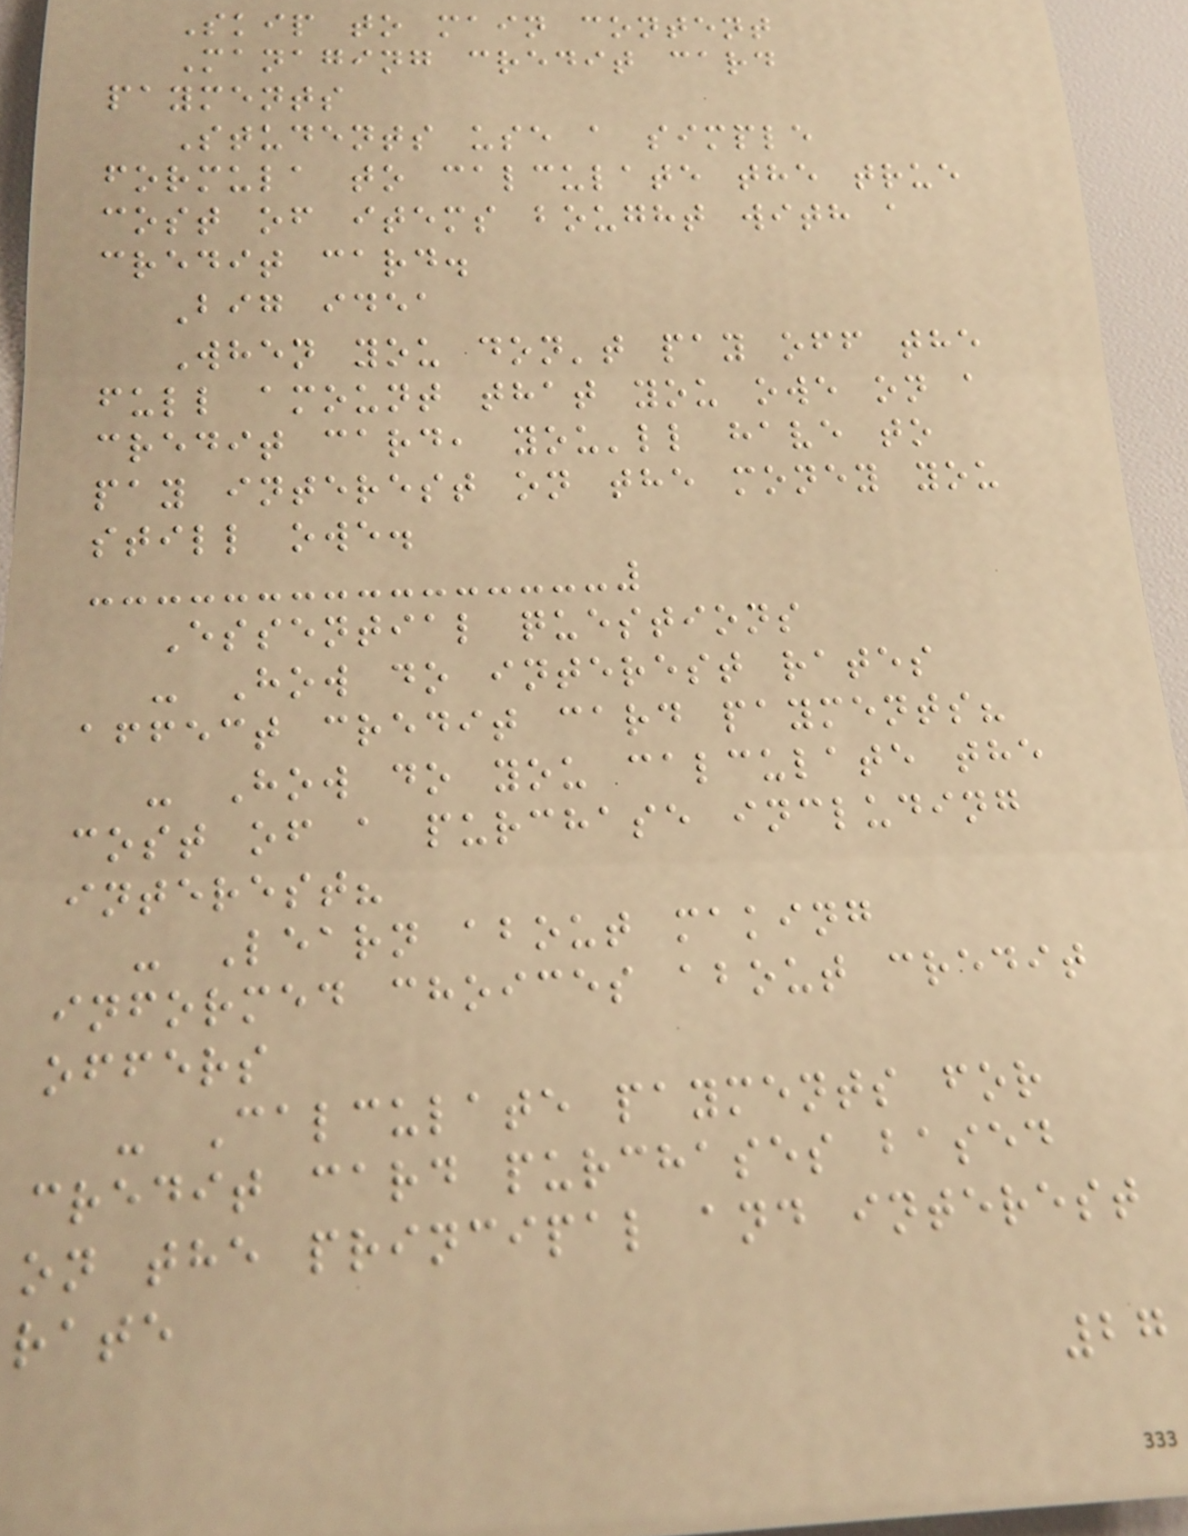Skip to main content
Managing credit card
payments
Students use a simple
formula to calculate the true
cost of items bought with a
credit card.
Big idea
When you don't pay off the
full amount that you owe on a
credit card, you'll have to
pay interest on the money you
still owe.
Essential questions
- How do interest rates
affect credit card payments?
- How do you calculate the
cost of a purchase including
interest?
- Learn about making
informed choices about credit
offers
- Calculate payments for
credit card purchases based
on the principal and interest
rate
27
